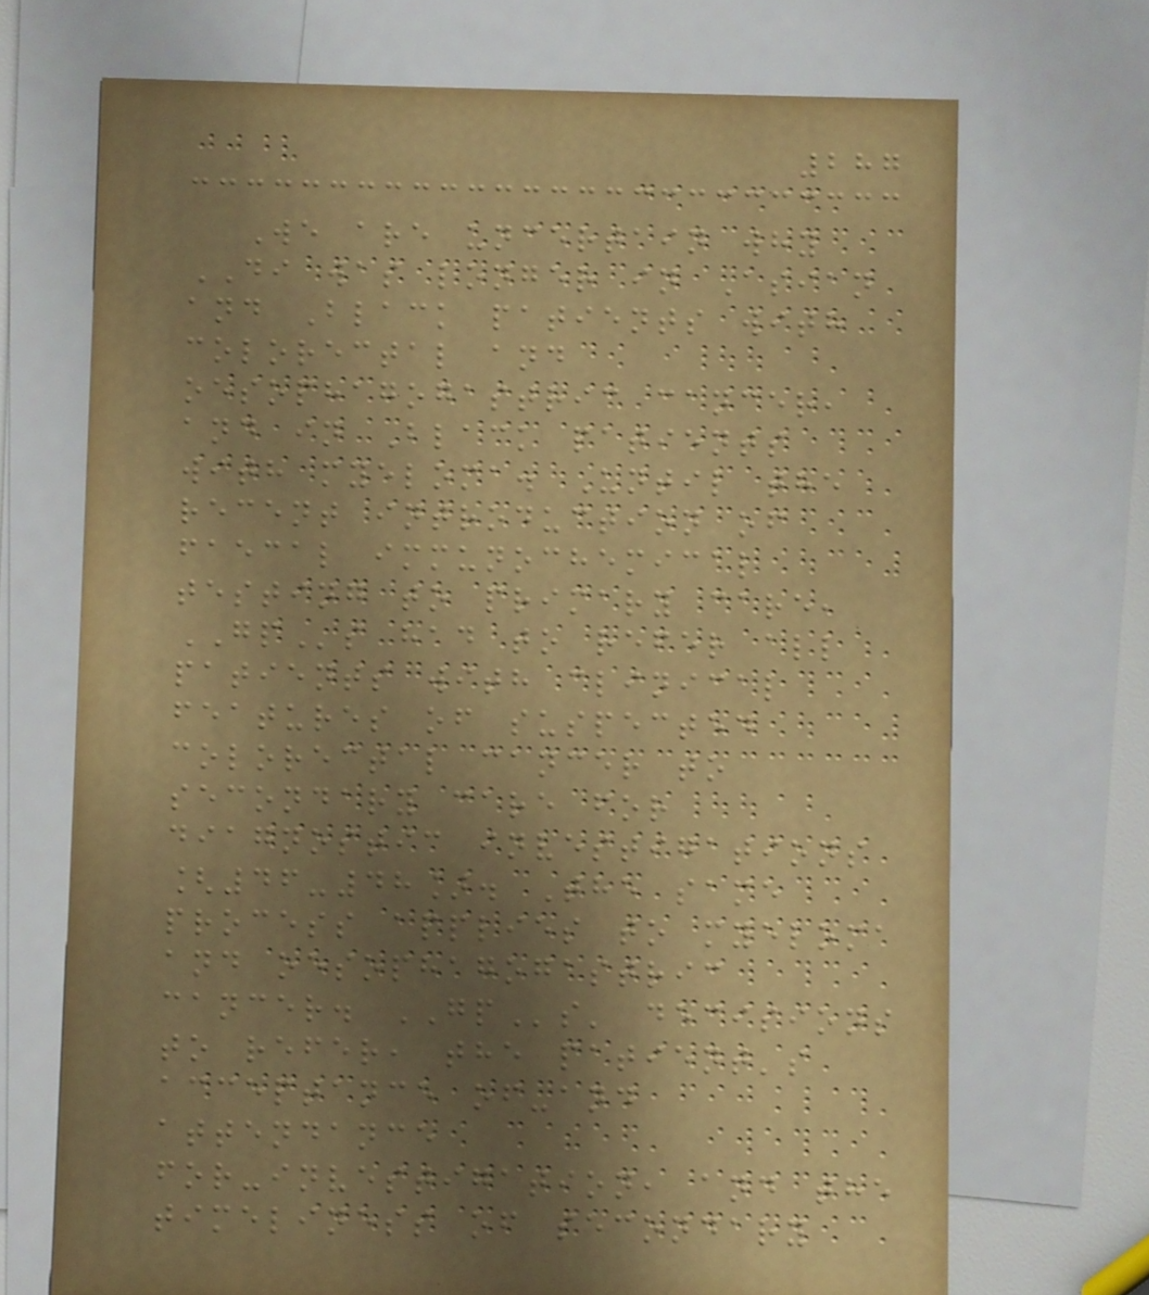287
We are uncertain why
DI was longer in Asian
and Black patients with
colorectal and
oesophagogastric cancer,
and in Black patients
with myeloma. Until the
recent introduction of
faecal immunochemical
testing to primary care,
GPs had to refer all
patients with clinical
features of suspected
colorectal cancer to
secondary care for
diagnostic investigations
[46-48]. The same
process applies to myeloma
and oesophagogastric
cancer. GPs' decisions
to refer, the patient's
acceptance of-and
attendance
for-investigation, and the
timeliness of secondary
